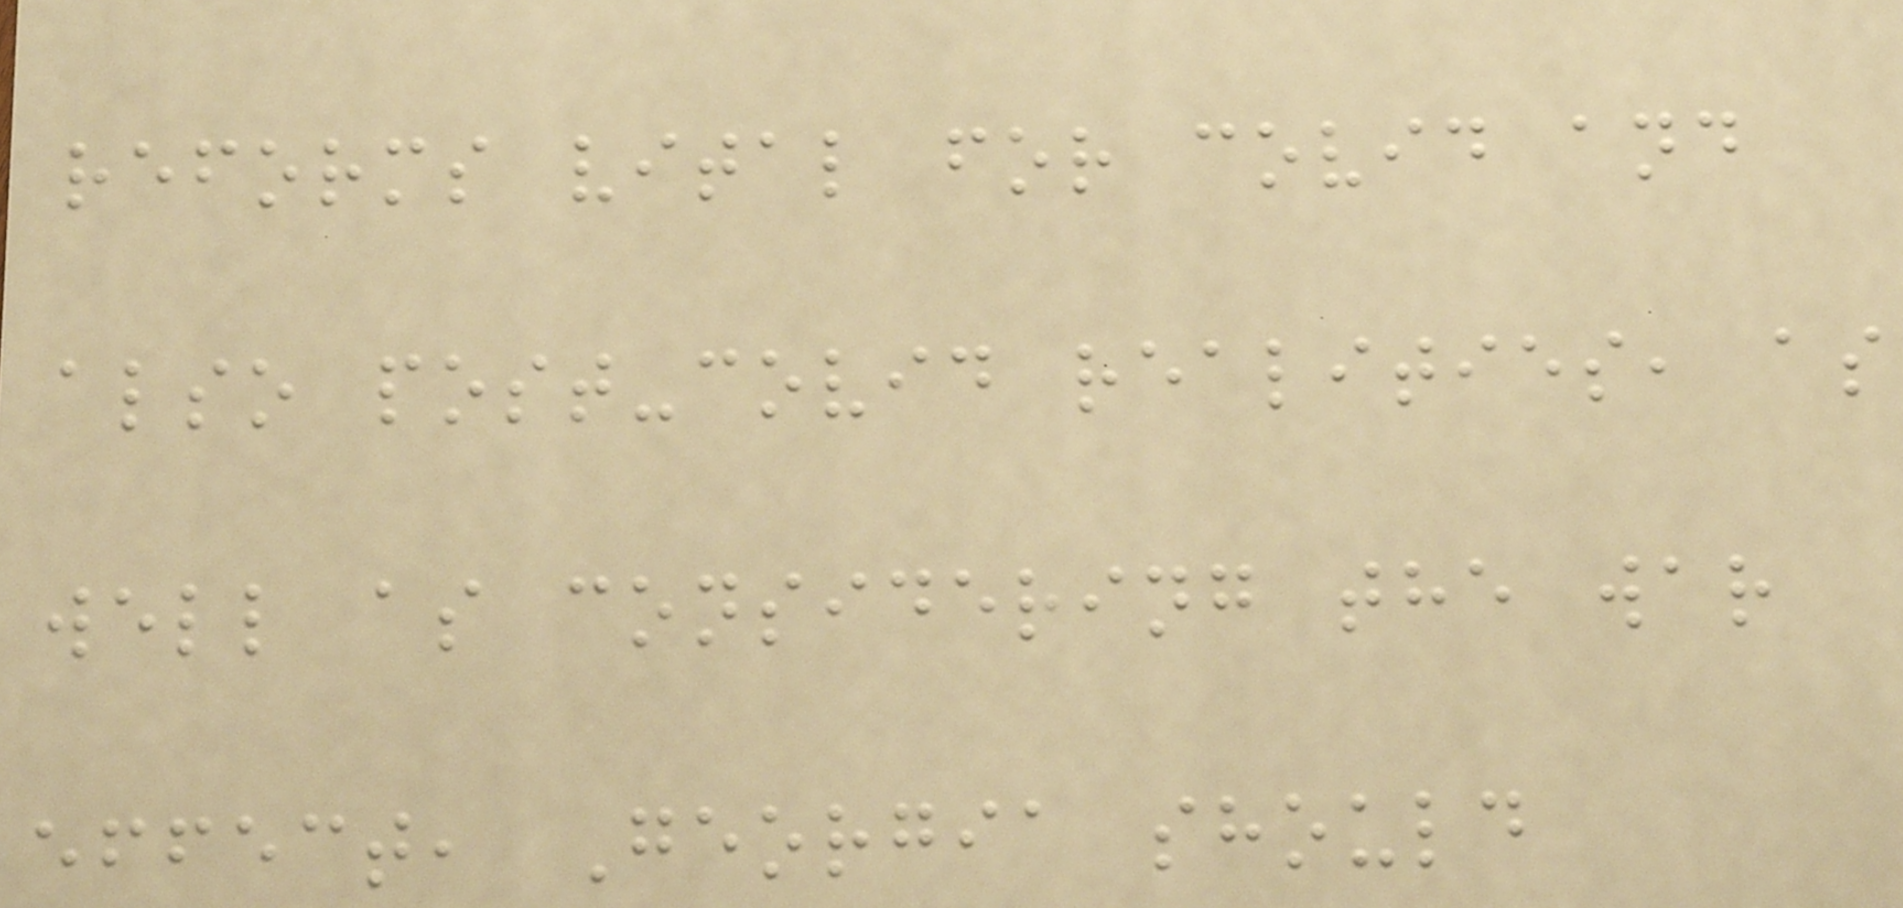reforms vital for covid and
also post-covid realities, as
well as considering the war
effect, Georgia should
